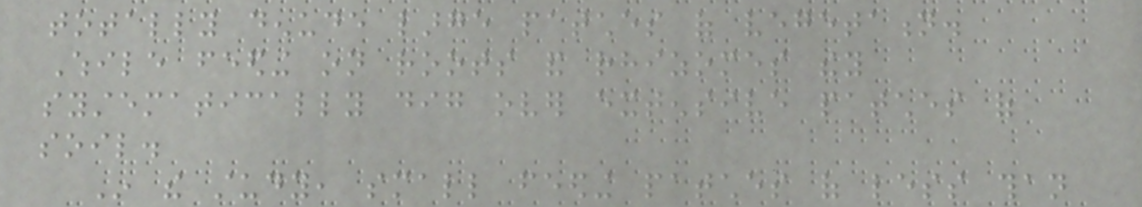totally denude large patches of vegetation.
While feeding on roots and rhizomes they
systematically dig over extensive patches of
soil.
In the study, small feeding patches of less than
